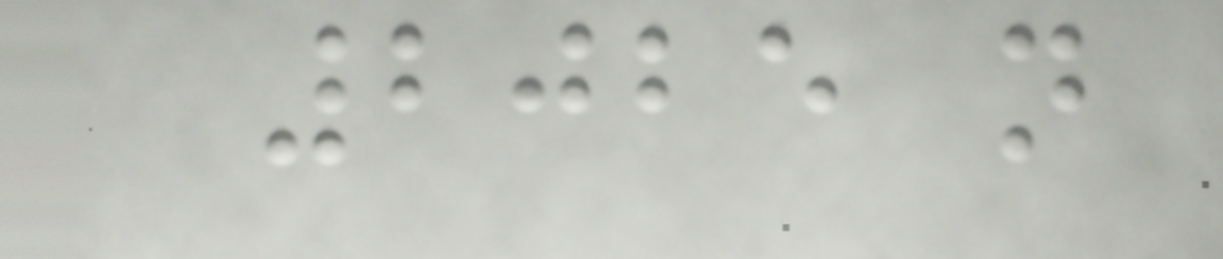2025 not
